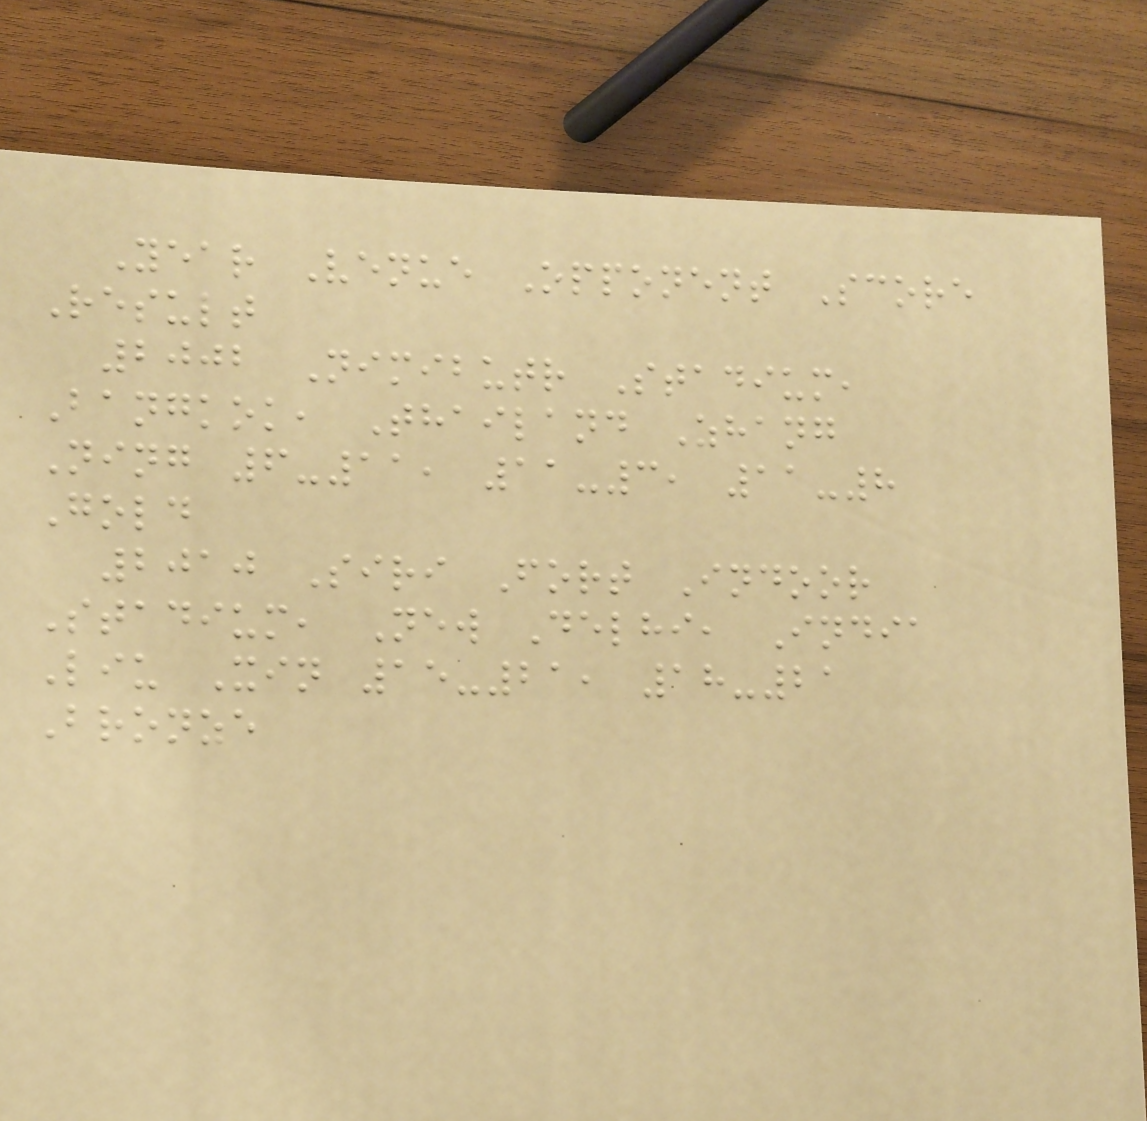Year Venue Opponent Score
Result
2002 Nimibutr Stadium,
Bangkok, Thailand Zhang
Ning 6-11, 11-3, 11-8
Gold
2010 Siri Fort Indoor
Stadium, New Delhi, India
Liu Xin 15-21, 18-21
Bronze
